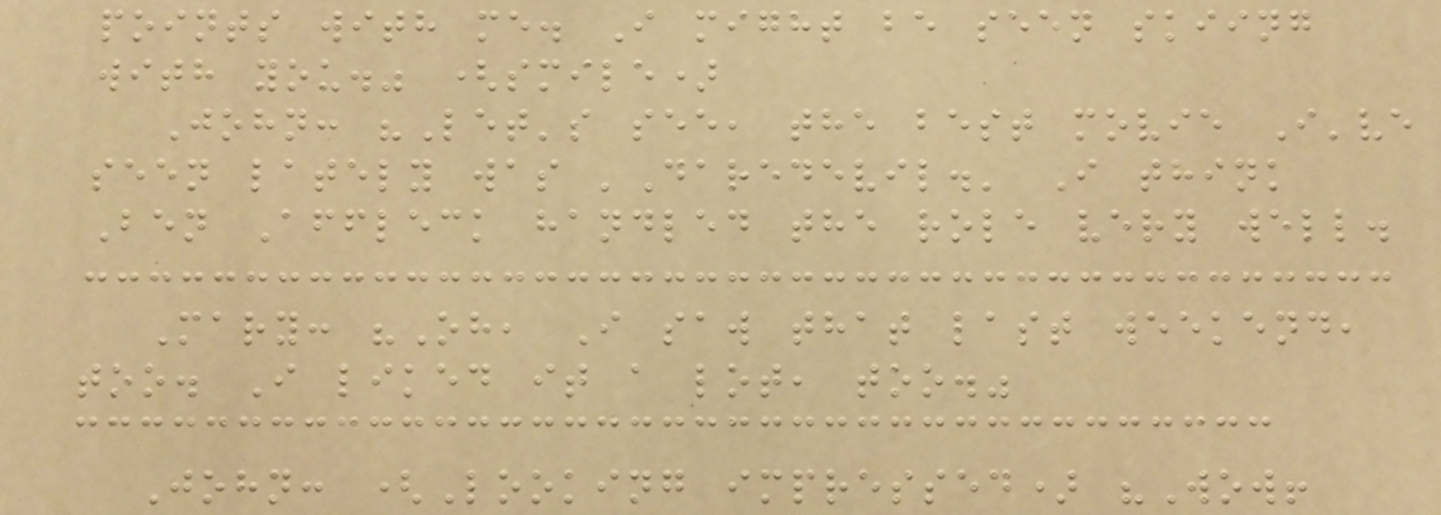points with me. I might be seen skiing
with you." (smile)
John: "Let's see, the best movie I've
seen lately was 'Daredevil.' I think
Ben Affleck handled the role very well.
Mary: "Oh, I saw that last weekend,
too. I liked it a lot, too."
John: (Looking impressed) "Wow!
